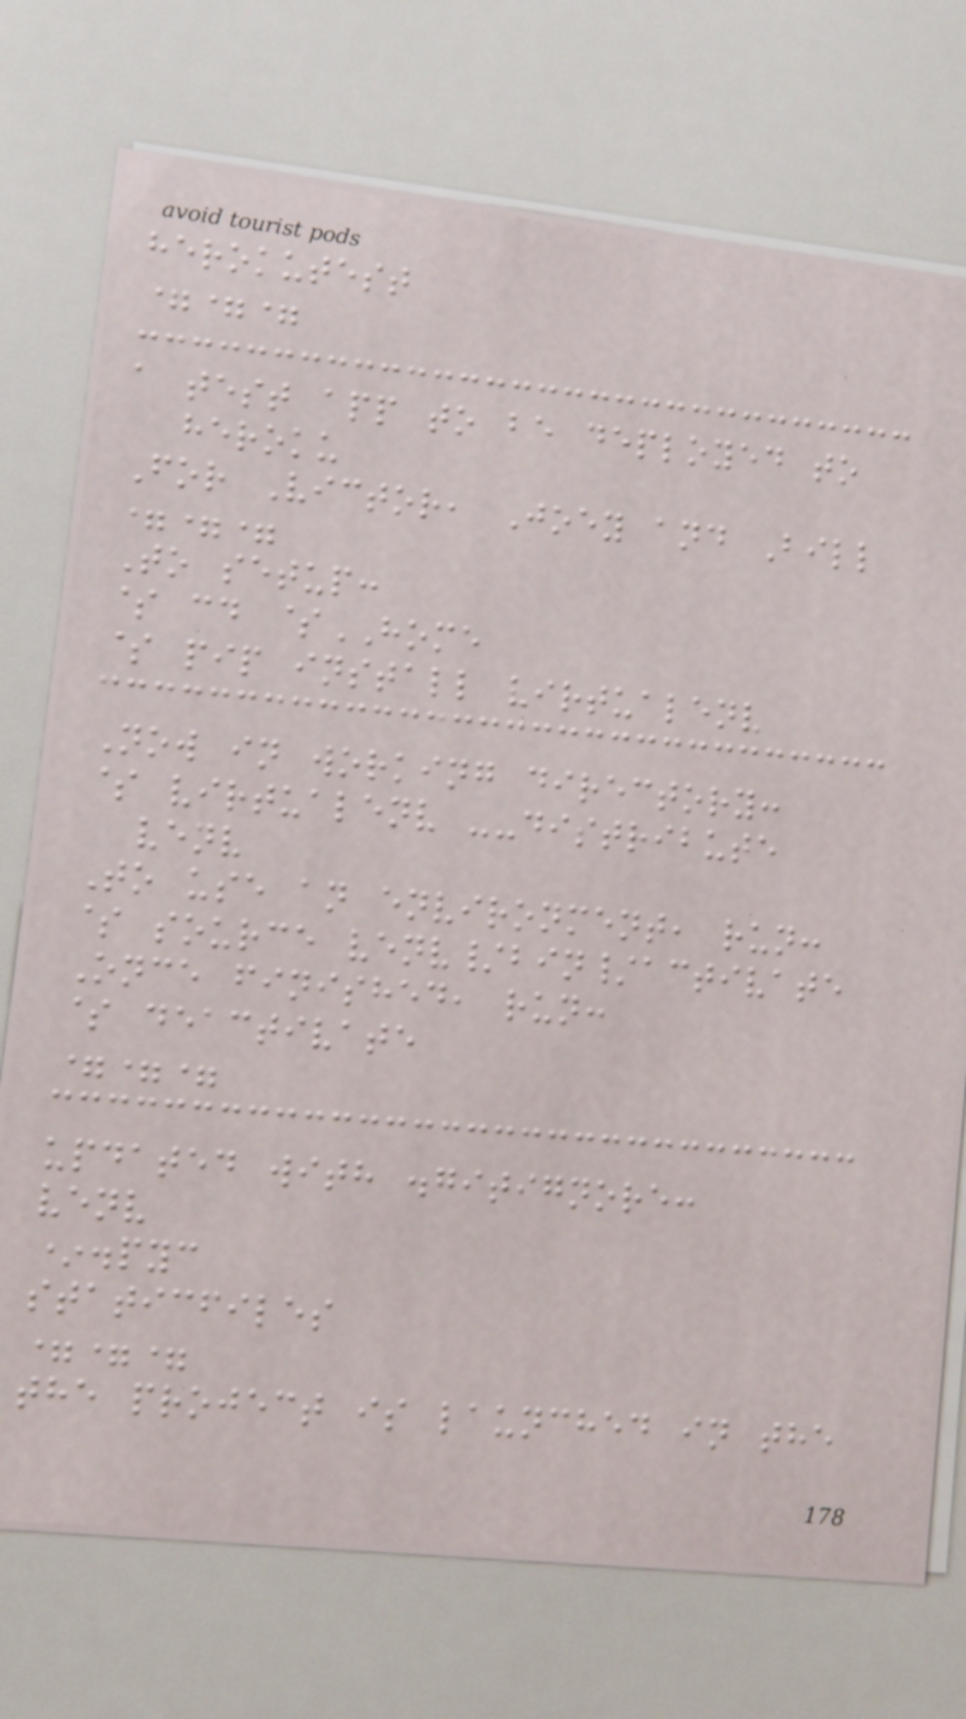herokutest
===
a test app to be deployed to
heroku
For Victor, Joey and Bill
===
To setup:
$ cd $HOME
$ pip install virtualenv
Now in working directory:
$ virtualenv --distribute
venv
To use an environment, run:
$ source venv/bin/activate
Once finished, run:
$ deactivate
===
updated with .gitignore:
venv
*.pyc
staticfiles
===
the project is launched in the
